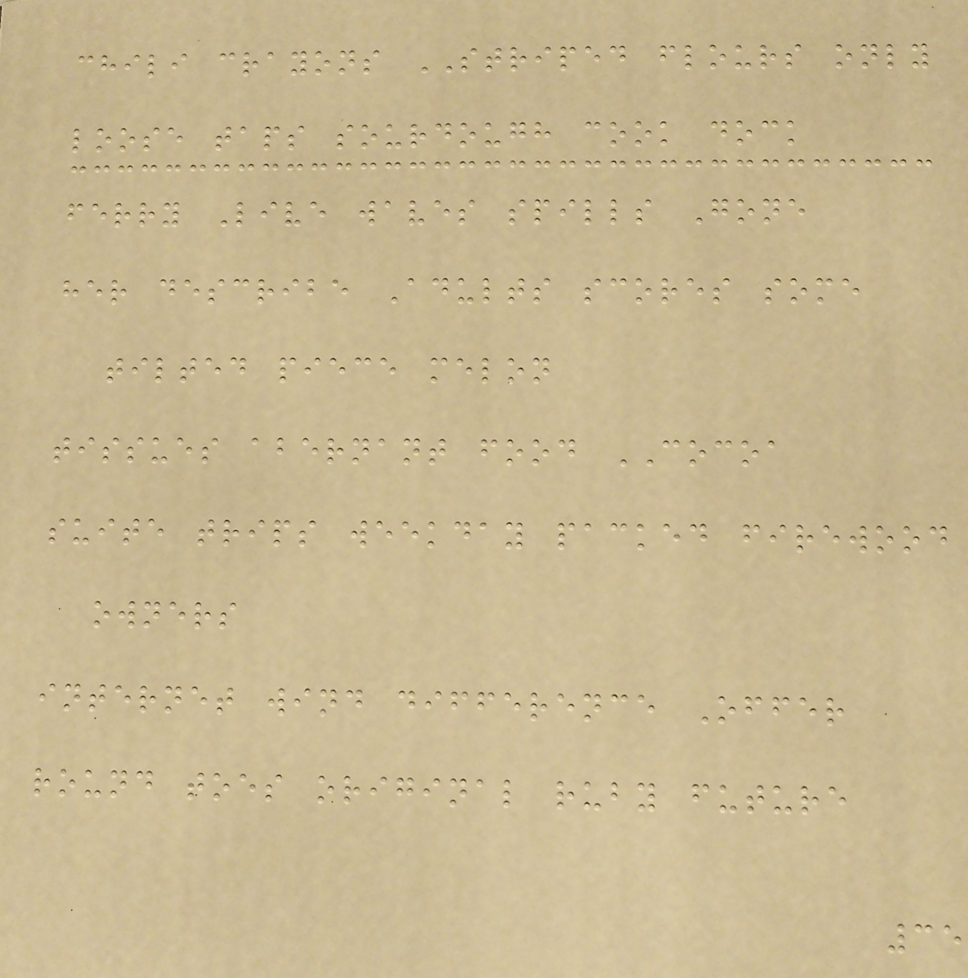chili crayons STRIPED flours only
loose taps sourdough cook dock
ferry Live waves spills Gone
her describe Adults scores some
tilted piece melon
tissues abernant food COCOA
suite trips weekday packed firewood
owners
internet wind difference Offer
round toes original ruby future
35
